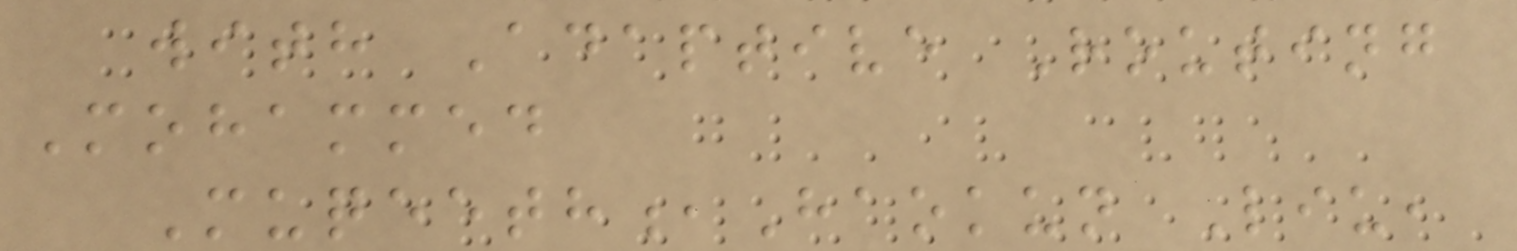with Adaptive Routing
Mohammed
Muqeeth,Haokun Liu,
